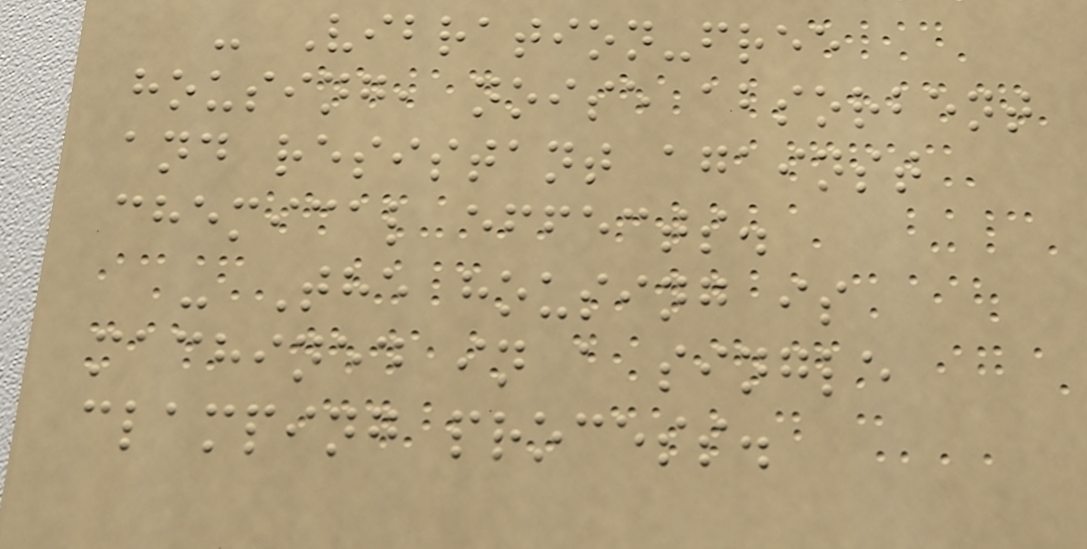- Vibration-free
housing, noise absorbent
and resistant against
chemical effects.
- The housing is
machined in a single
clamping process.
